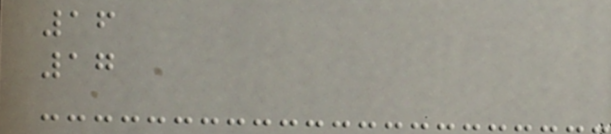16
17
